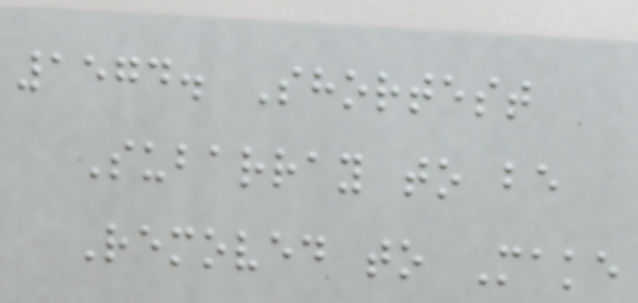1574. Shortest
Subarray to be
Removed to Make
